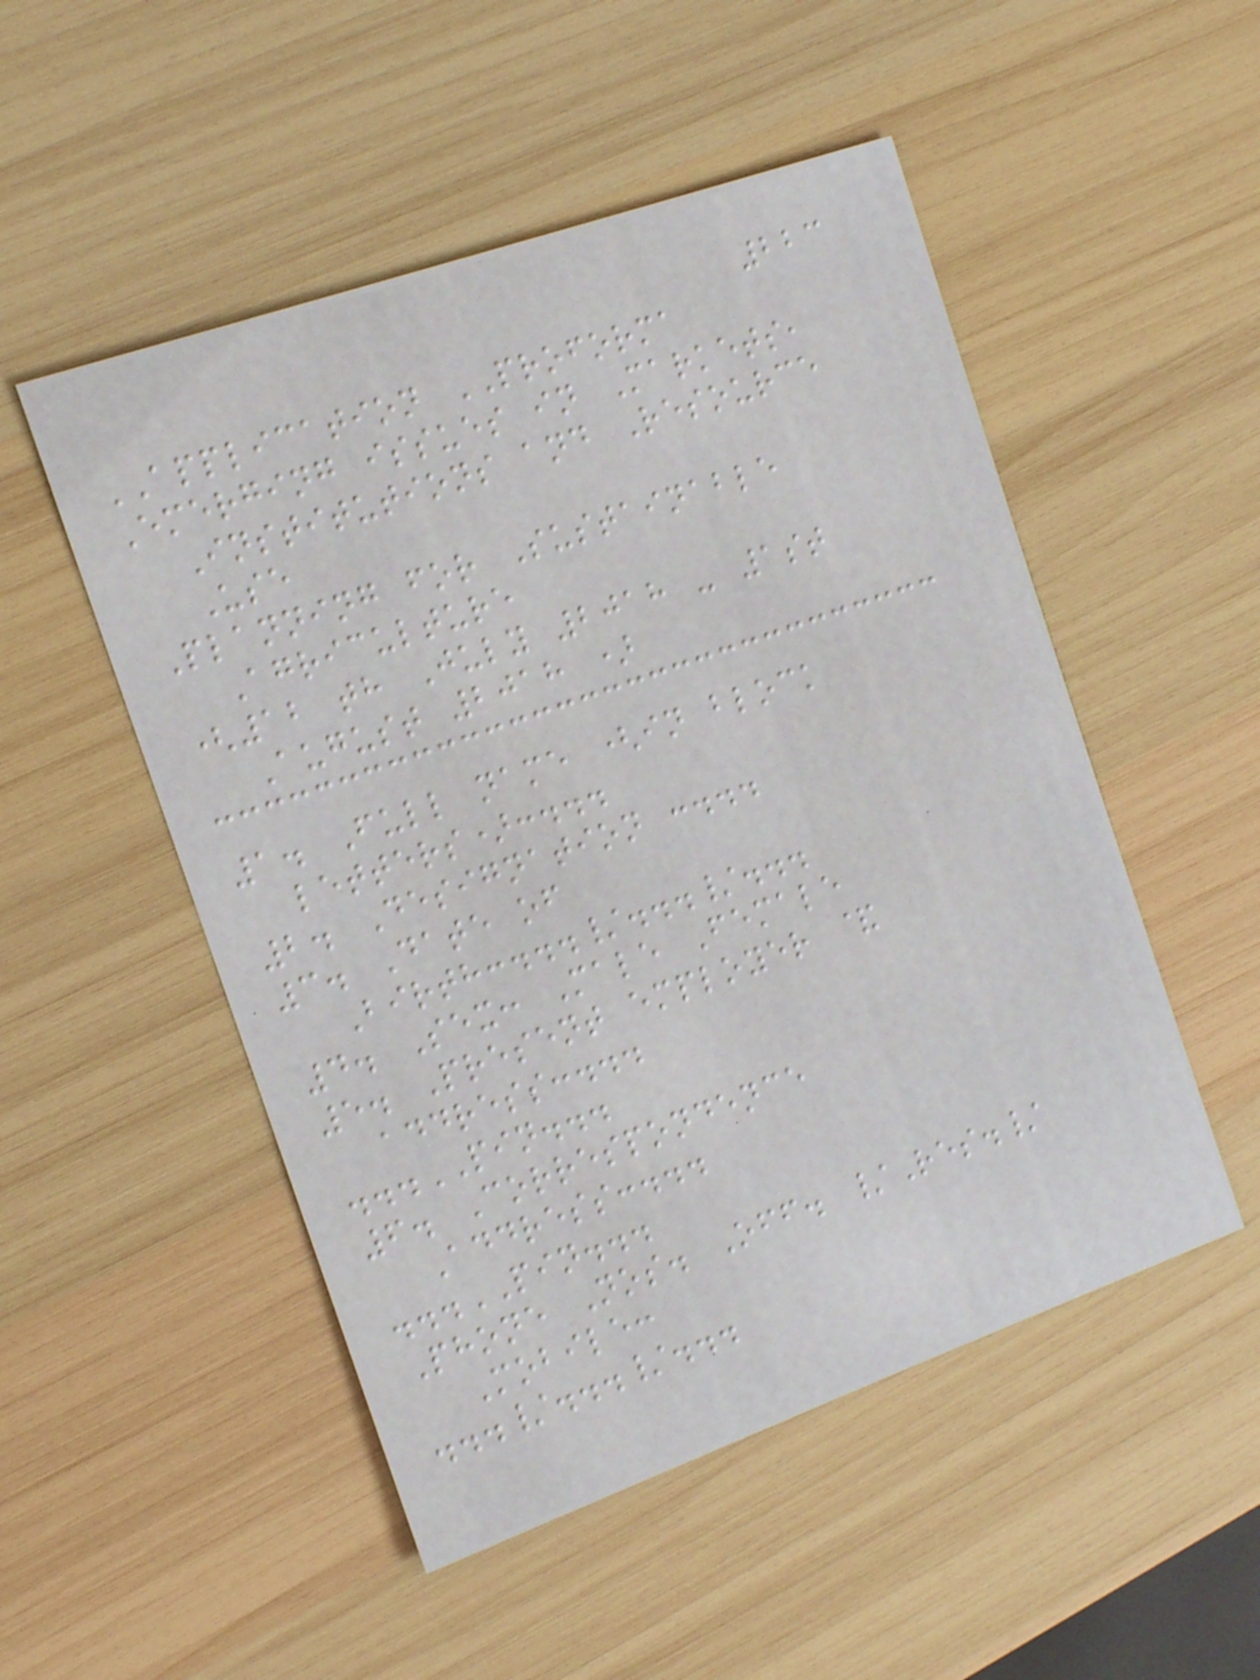223
APPLICATION PROFORMA
Emerging issues in Markets,
Institutions and Resource
Use
Planning for Sustainable
Agriculture
(12 th July 2018 - 1st
August 2018 )
1. Full name (in block
letters):...
2. Designation :...
3. Date of
Birth:.../.../...
4. Sex: Male Female
5. Present employer &
address:...
...PIN...
6. Correspondence
Address:...
...PIN...
Phone Nos. Off. /Res./
Mobile:
.../.../...
